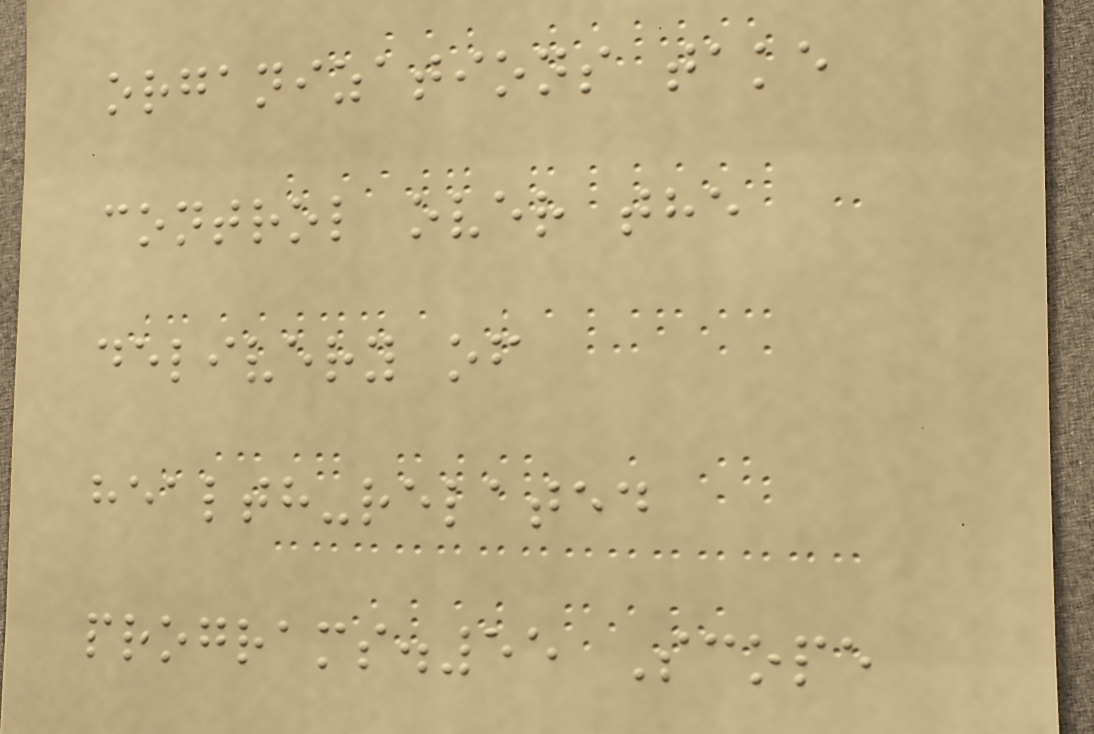organizations take
control over the
delivery of
health-related
programs.55 Scope
